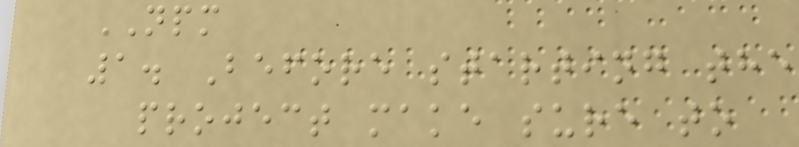NPM
1. Before starting the
project make sure to
